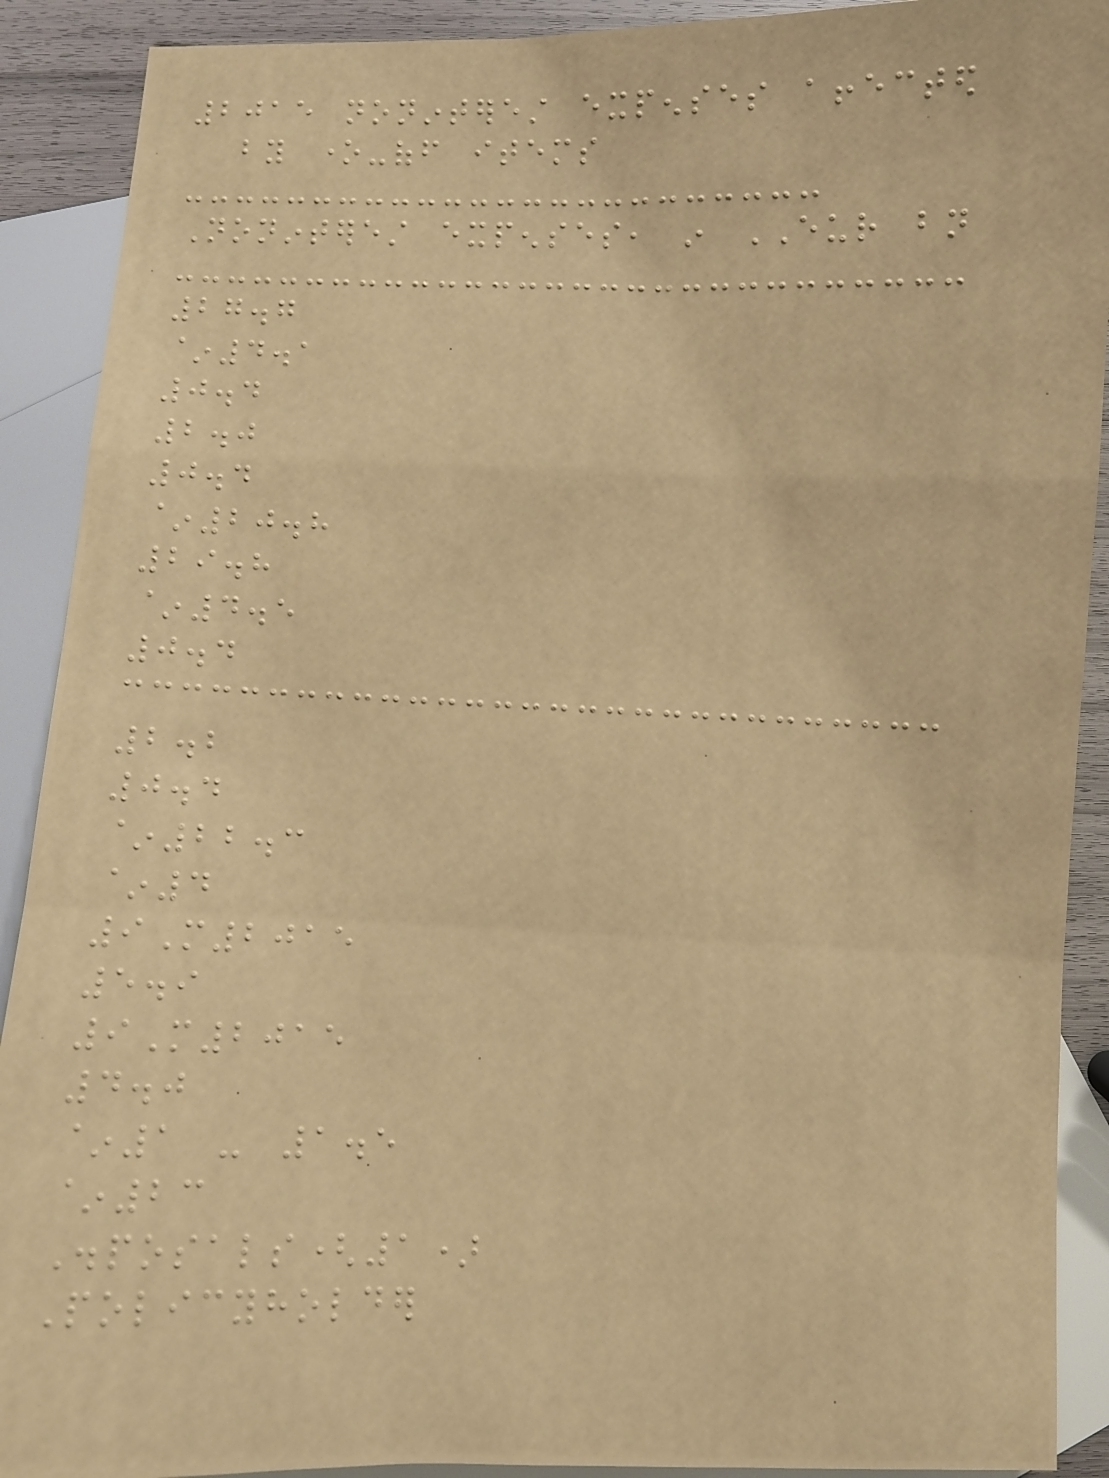2015 noninterest expenses affected
by one-off items
Noninterest expenses, in EUR bn
27.7
~4.1
0.4
2.0
0.4
~20.8
29.8
~4.5
0.4
2.2
0.4
~22.3
~4
9M2015
5.9
9M2015
4.0
~1 - 1.5
~23
Disposals(1)
Policyholder
